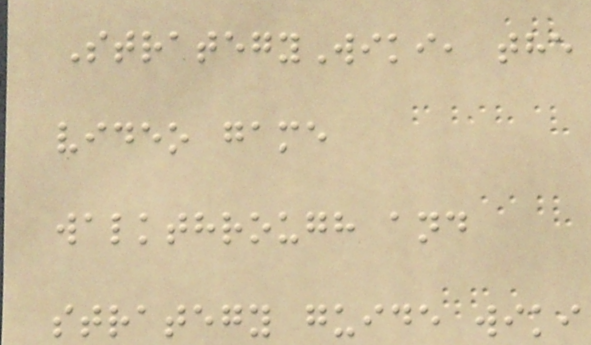StrategyWiki, the
video game
walkthrough and
strategy guide wiki
